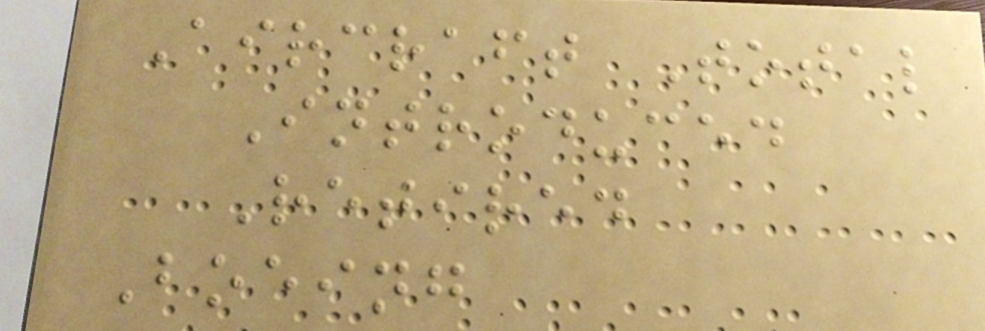Aircraft Total
Introduced
Retired
Boeing
